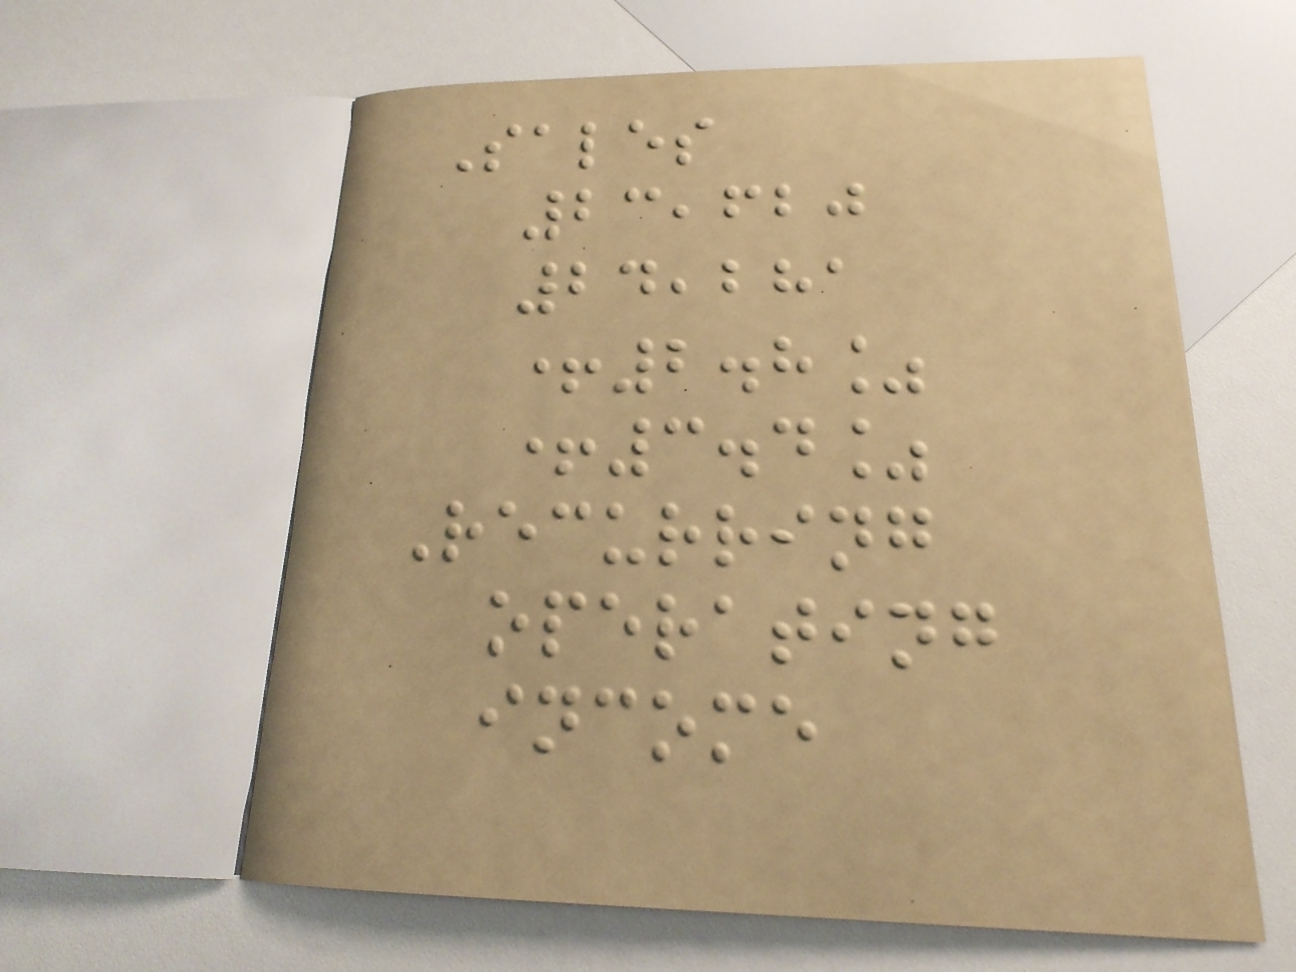Sales
23,620
24,281
+2.8%
+3.4%
Recurring
operating
income
